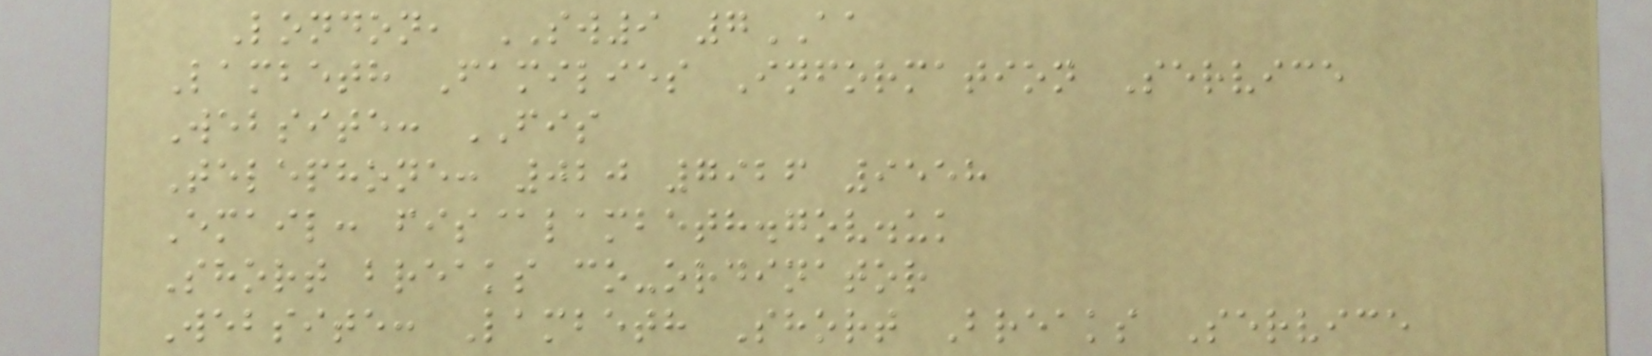London, SW9 7AA
Lambeth Families Information Service
Website: FIS
Telephone: 020 7926 9558
Email: fis@lambeth.gov.uk
Short breaks co-ordinator
Website: Lambeth Short Breaks Service
